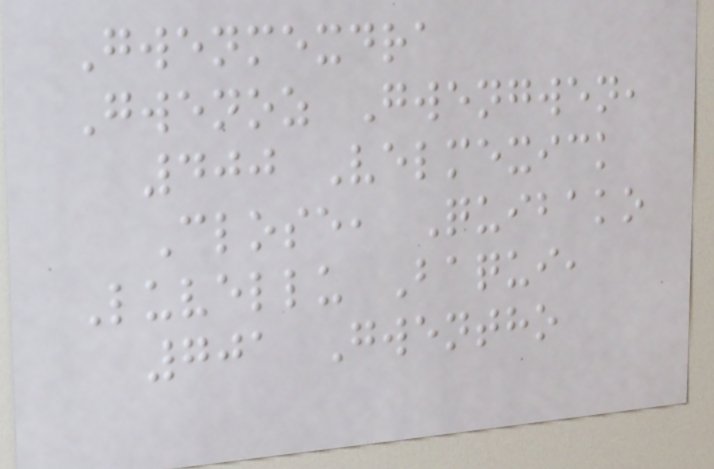Gwenmexdra
Gwenoz Gwengwen,
400 Velmexick
Close, Quibako
Luvellu Baqui,
701 Gwentho
